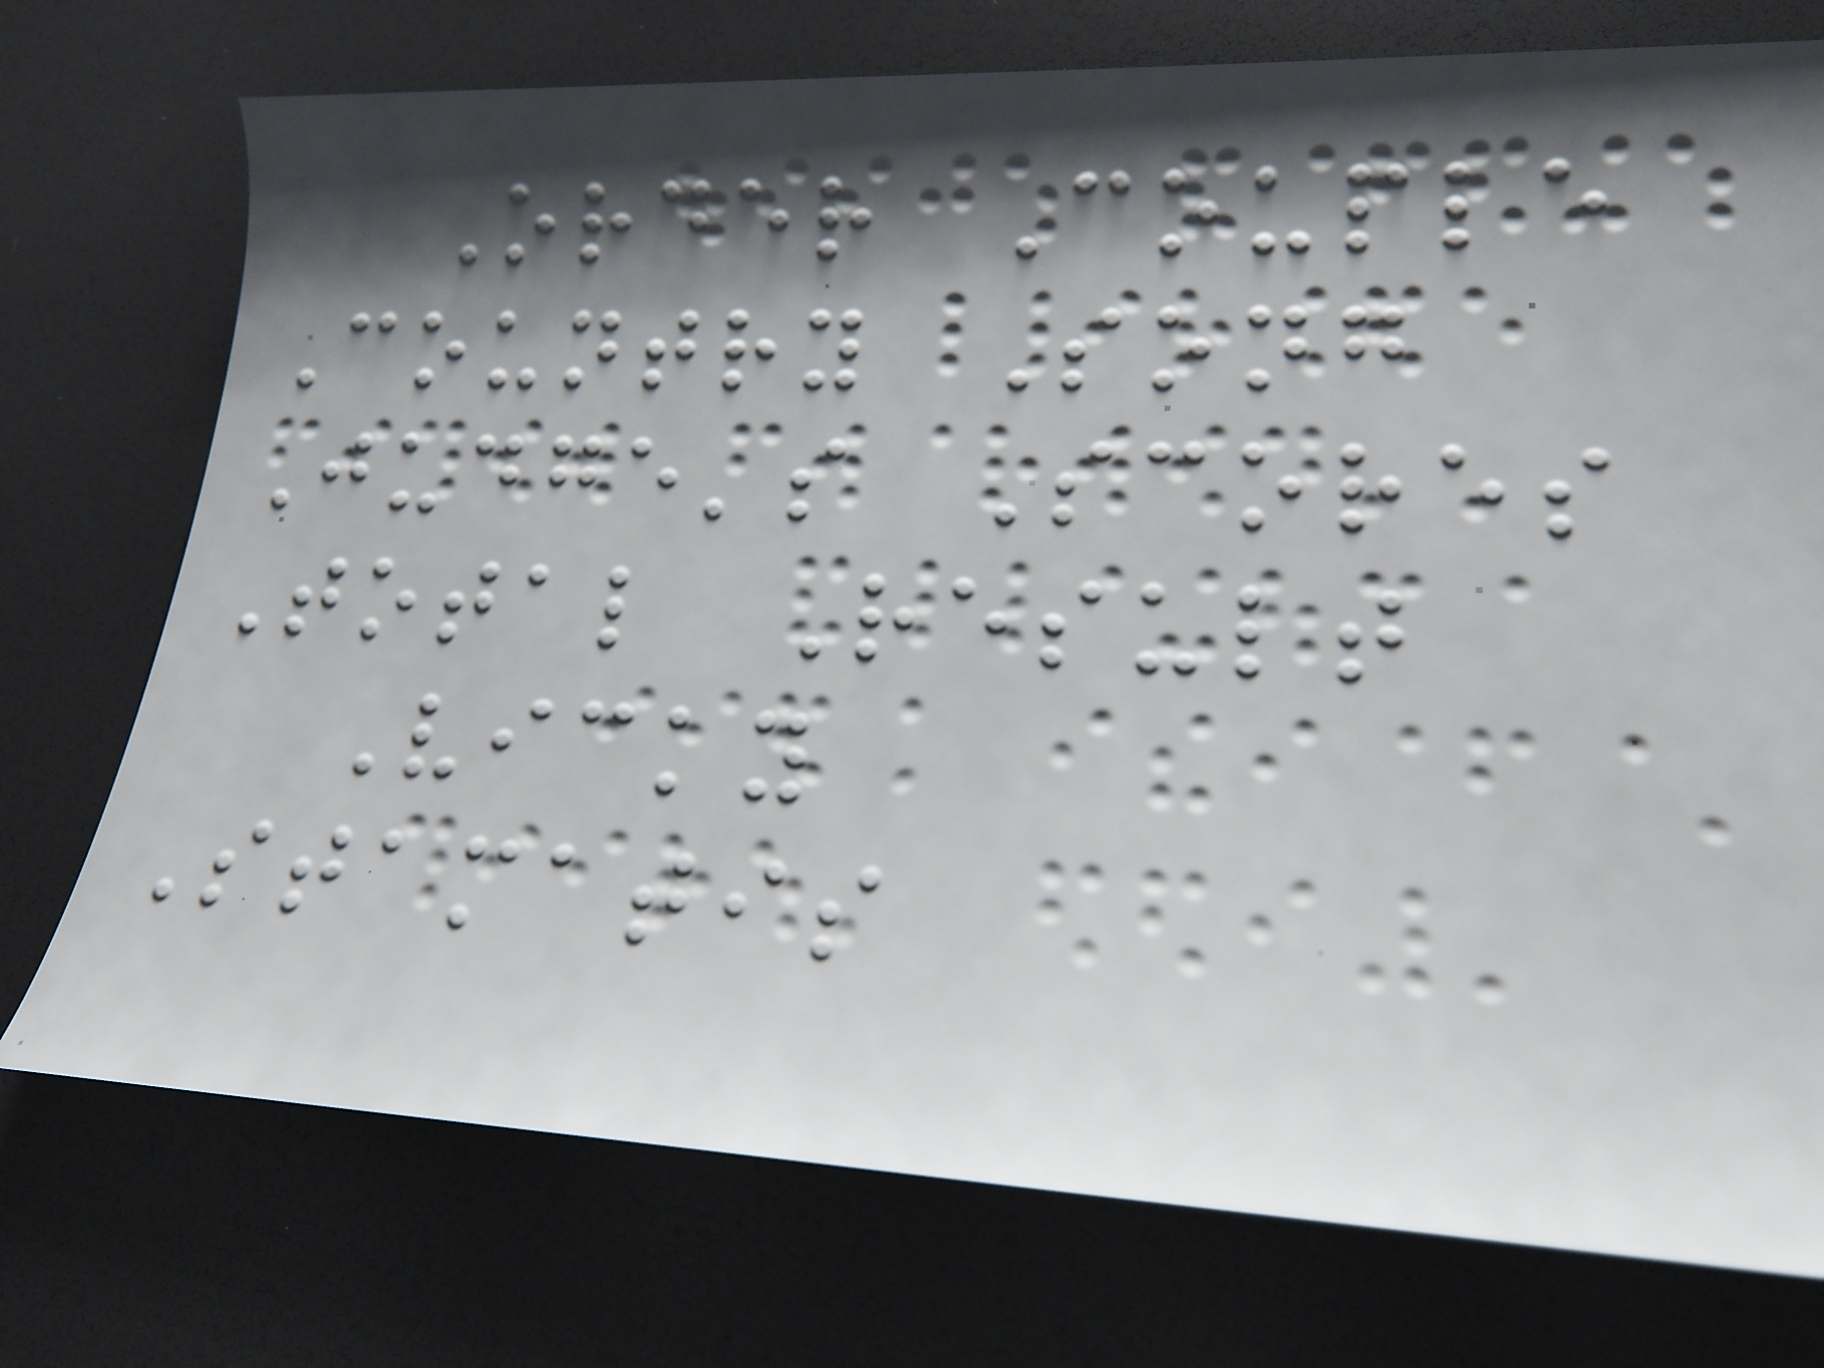Order Couple
Country Song
Judge's Scores
Total Result
Vicky
Stamatis
